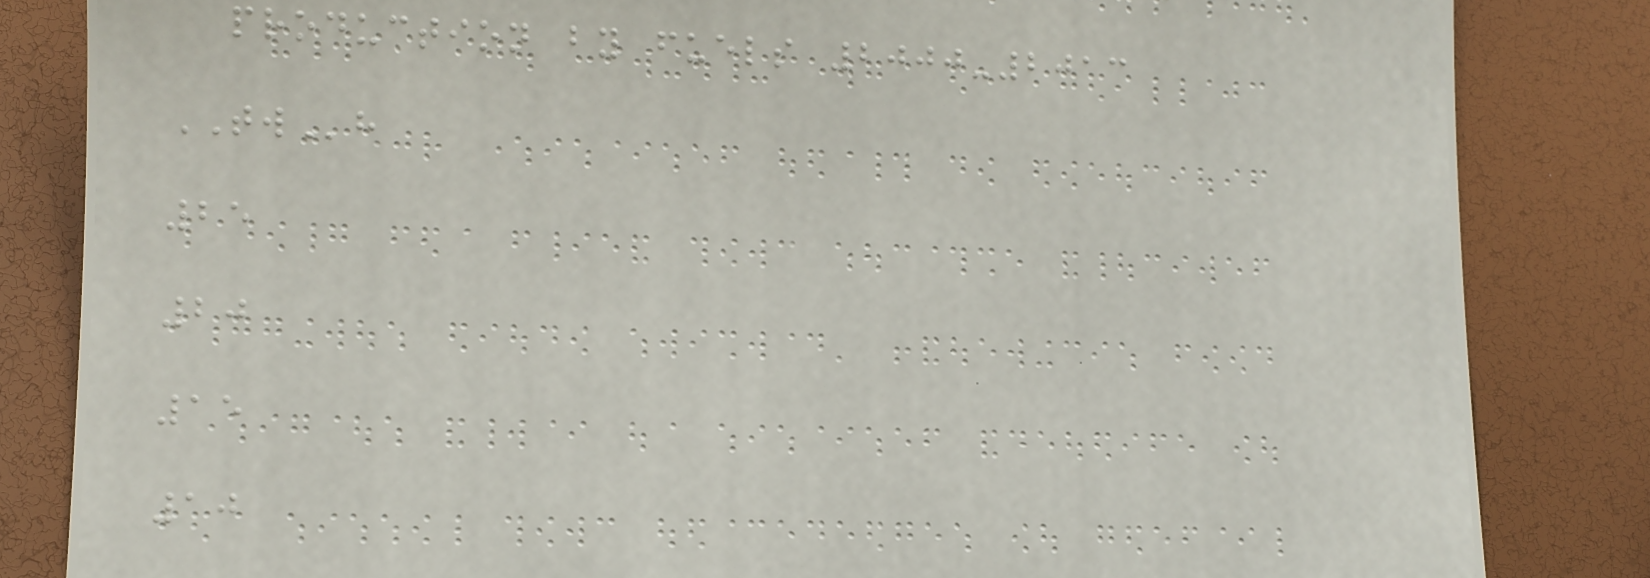production by fuels 2000-2013
TWh
25
20
15
10
